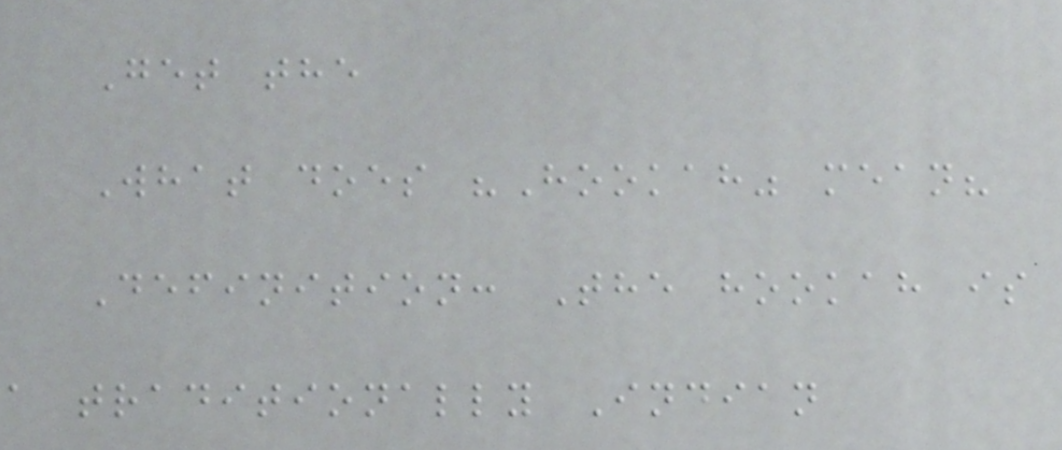Get the
What does "Hookah" mean?
Definition: The hookah is
a traditionally Indian
